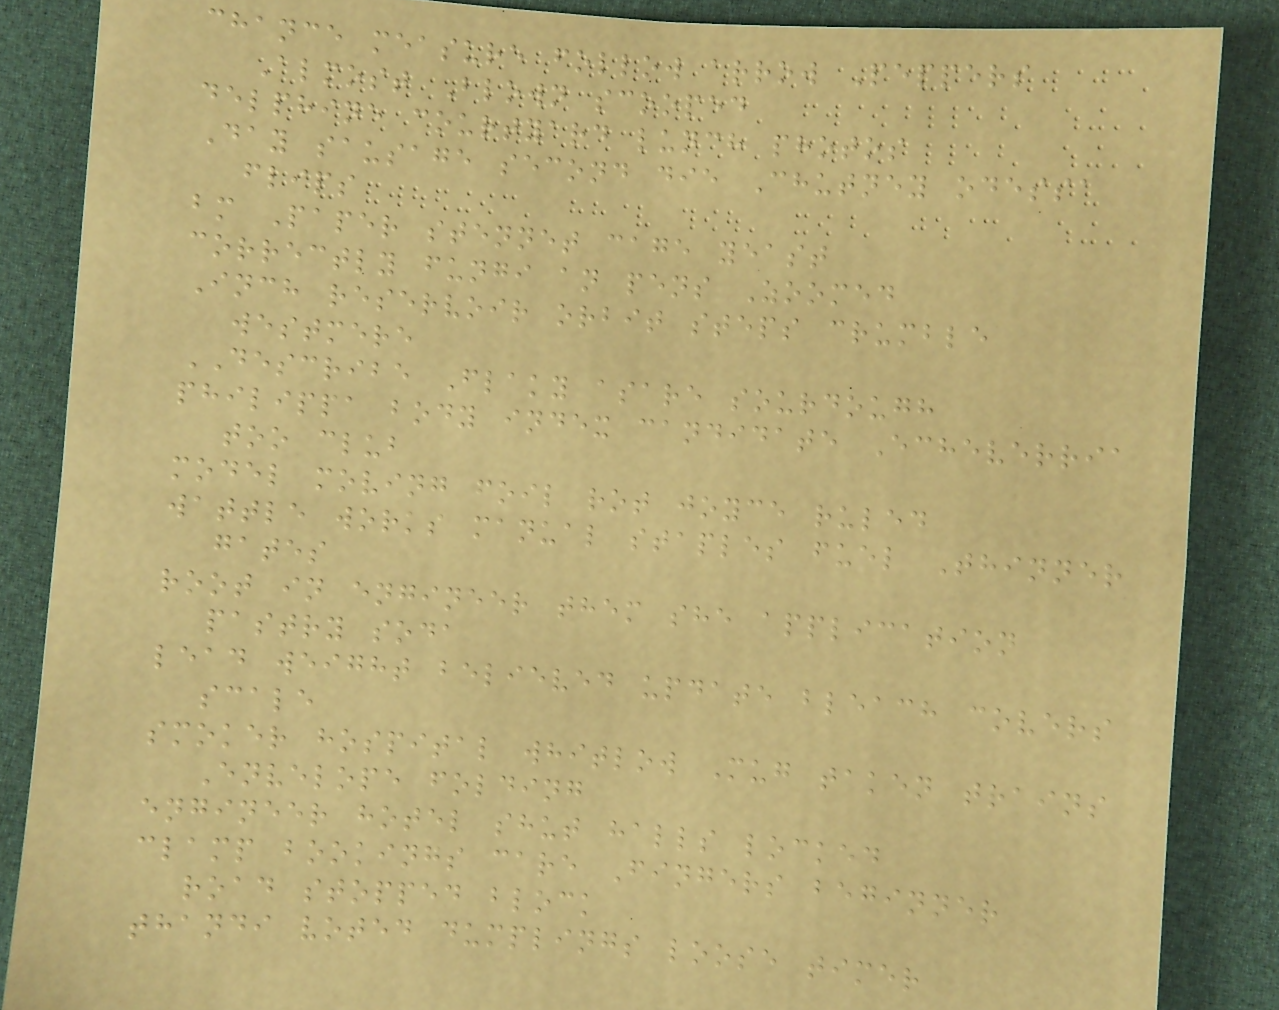chance measure follow arrow Peppers
Almost Blown scooped
delphine courtyard lunch photos
Day sausage second die Chutney odessa
flips
bm Paper stennet cage yeast
correctly fungi an pens Zoomed
Inch reservoir orbit steps crumble
westmere
DESCRIBE Flaky asare sourdough
philippa body index candidate Echeverria
too club
model moving foil rot joyce ruled
wattle works manual staples fuel Thinner
gates
root in engineer them she application
pastry soda
lead weight believed update bleach covers
scale
smoker hospital whitlow Mug taken trains
Envelope folding
engineer hotel shut halls locked
clamp bookings care Fingers beginner
road stopped block
thandi voted dumplings loose timer
